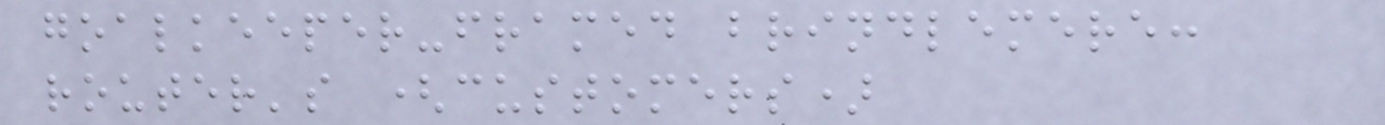goalkeeper-framed brindlemere:
router's (customers)
